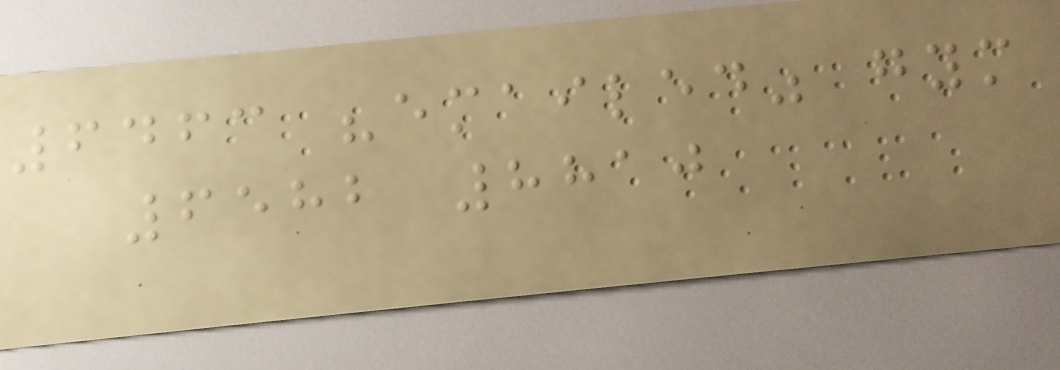6463 "emailed" gym
6582 8810
